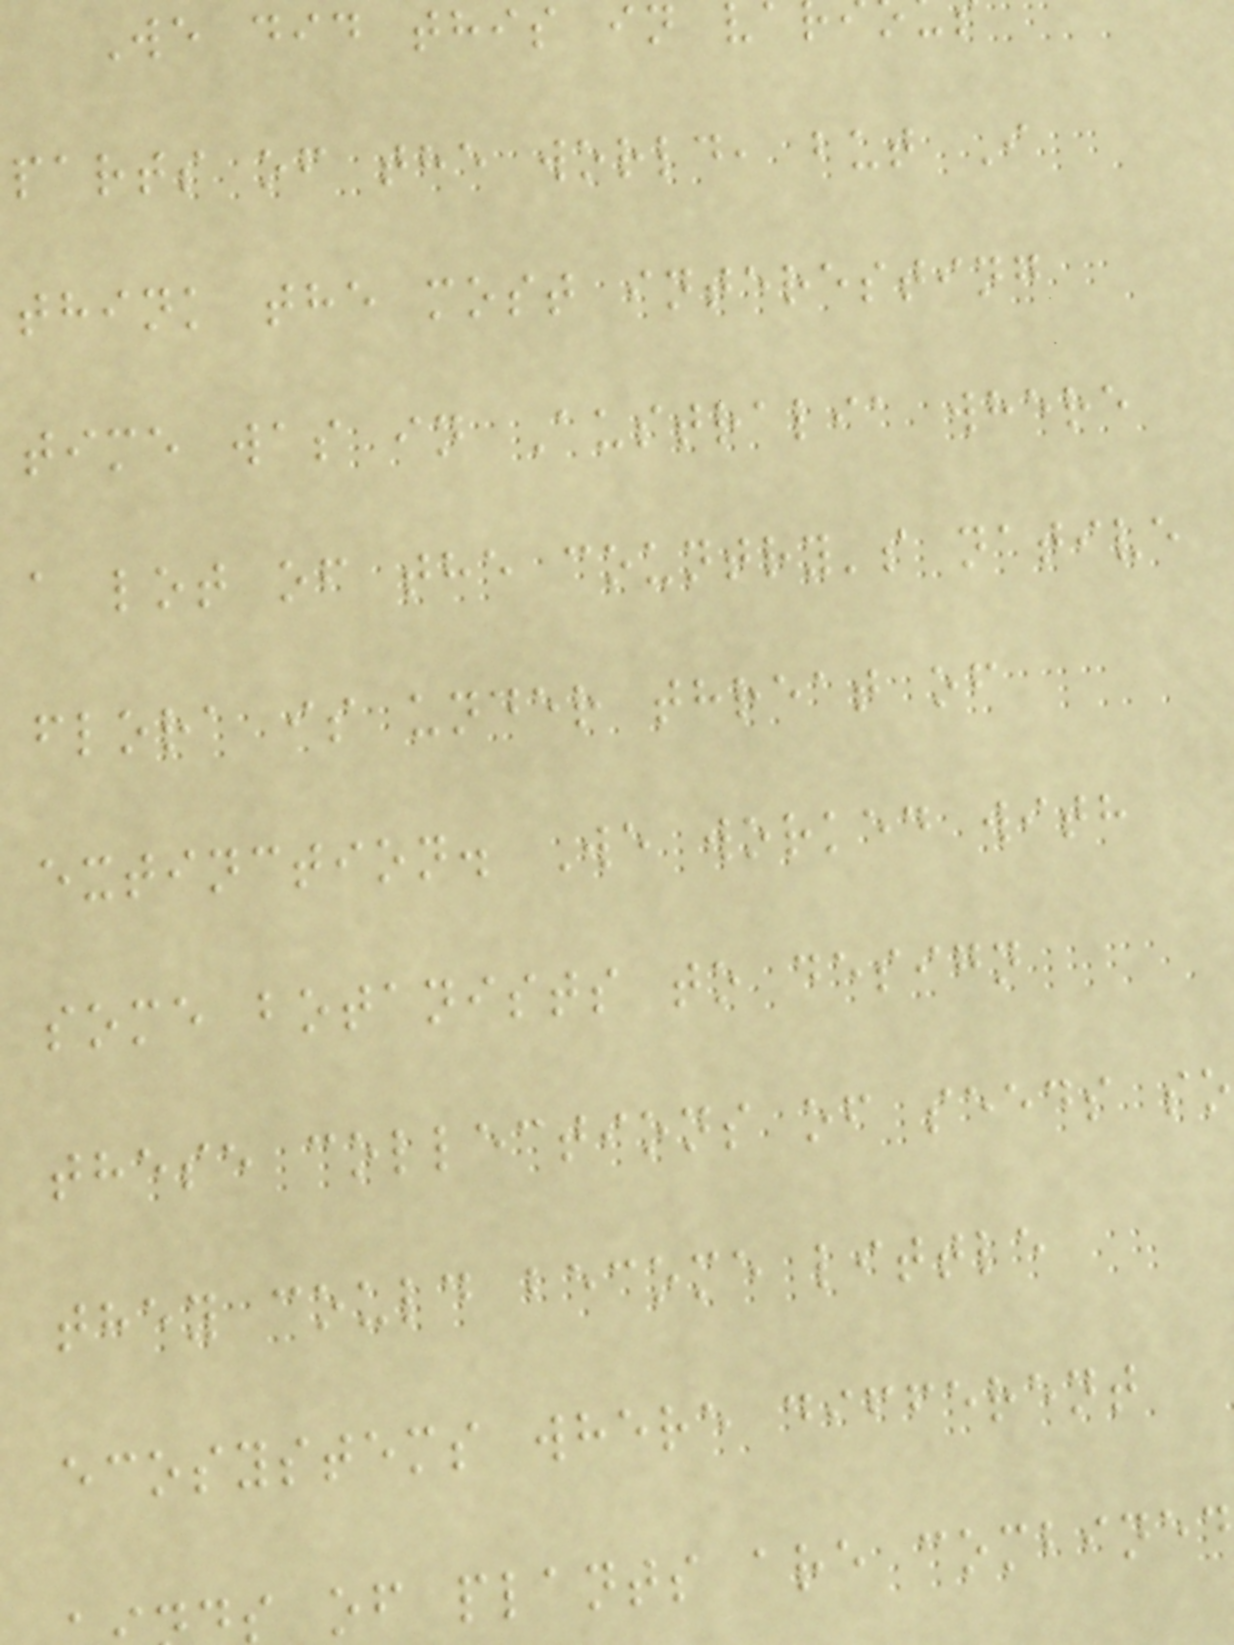We did this in
parts of the world, but I
think the most interesting
time was in Australia where
a lot of the country's native
flora is under threat of
extinction. We worked with
some botanists to design
these collections of seeds so
they could become little
ecosystems where different
of plants are combined
